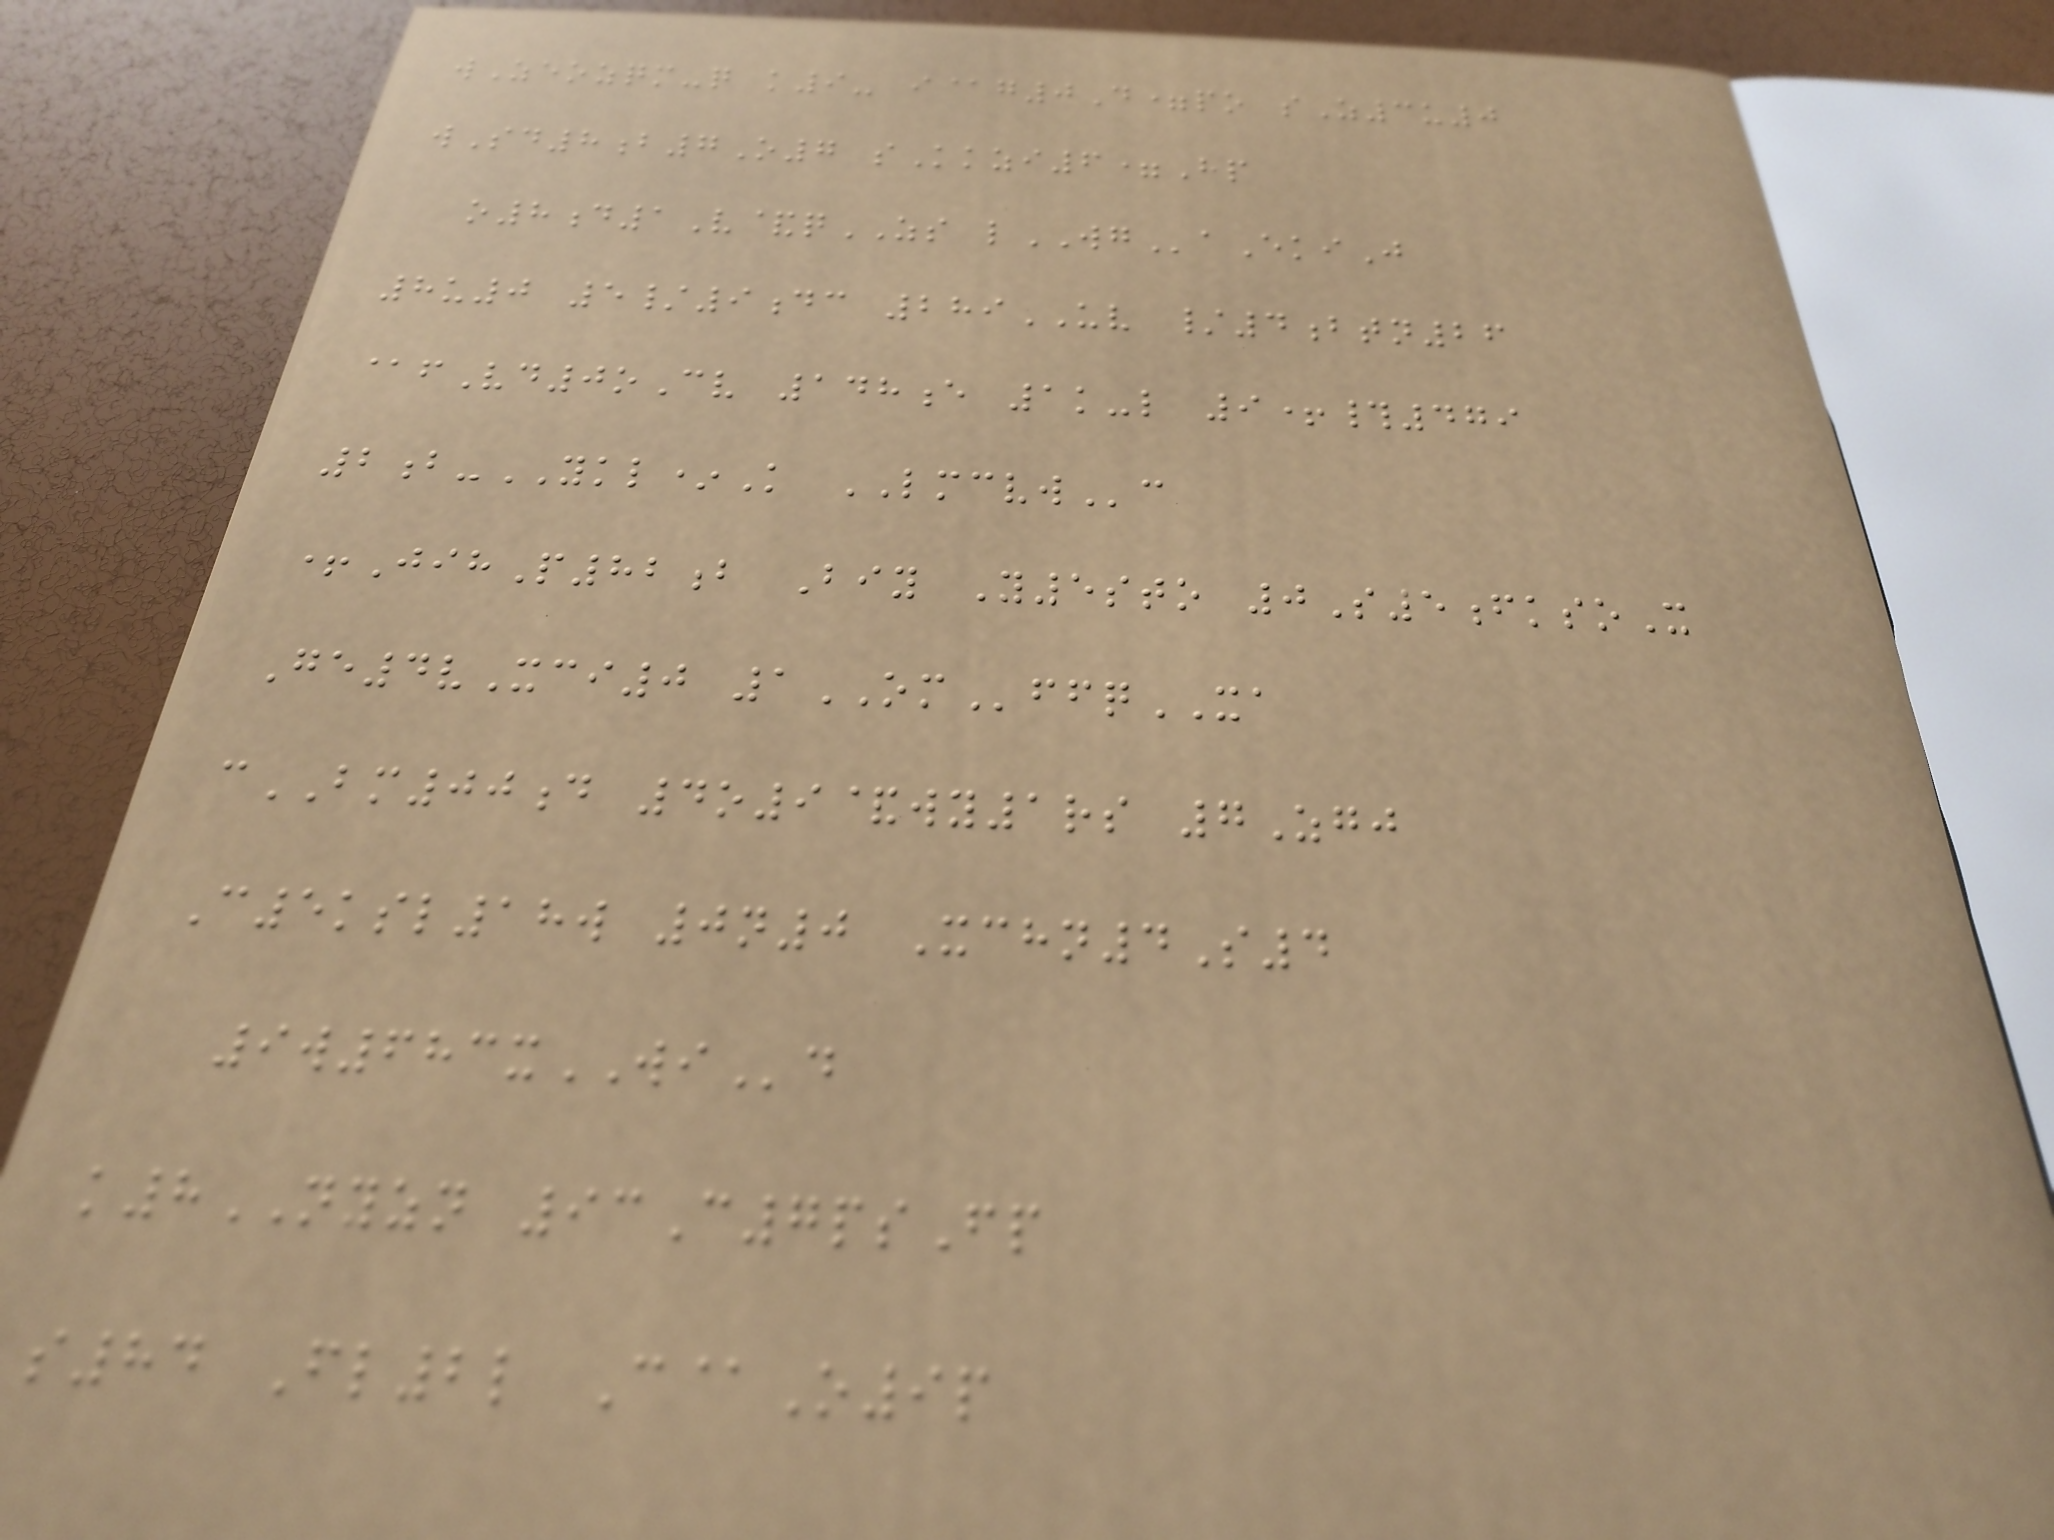wZeozqm-q k9- i@g0D=po sZ3u0
wSd8b7O7 sKkzi6=Hp
o8d1V&qZS lWGaEkiJ
8u0 5/9dc 289UV /4btn26
@fVd0oCv 148e 1k-l 9+#479
2b-YKL*K LMCVWc
+JihP82b Biy Y5sto 0S5fksoX
Ge4vXci0 1OMffqXA
cBM00d 4o9&wy1rs 7Zgj
C5ksl18w 0n0 Xchn4S4
9w683xWId
k8NYZN 93C7psFp
s84 Fl2l C@O9p
